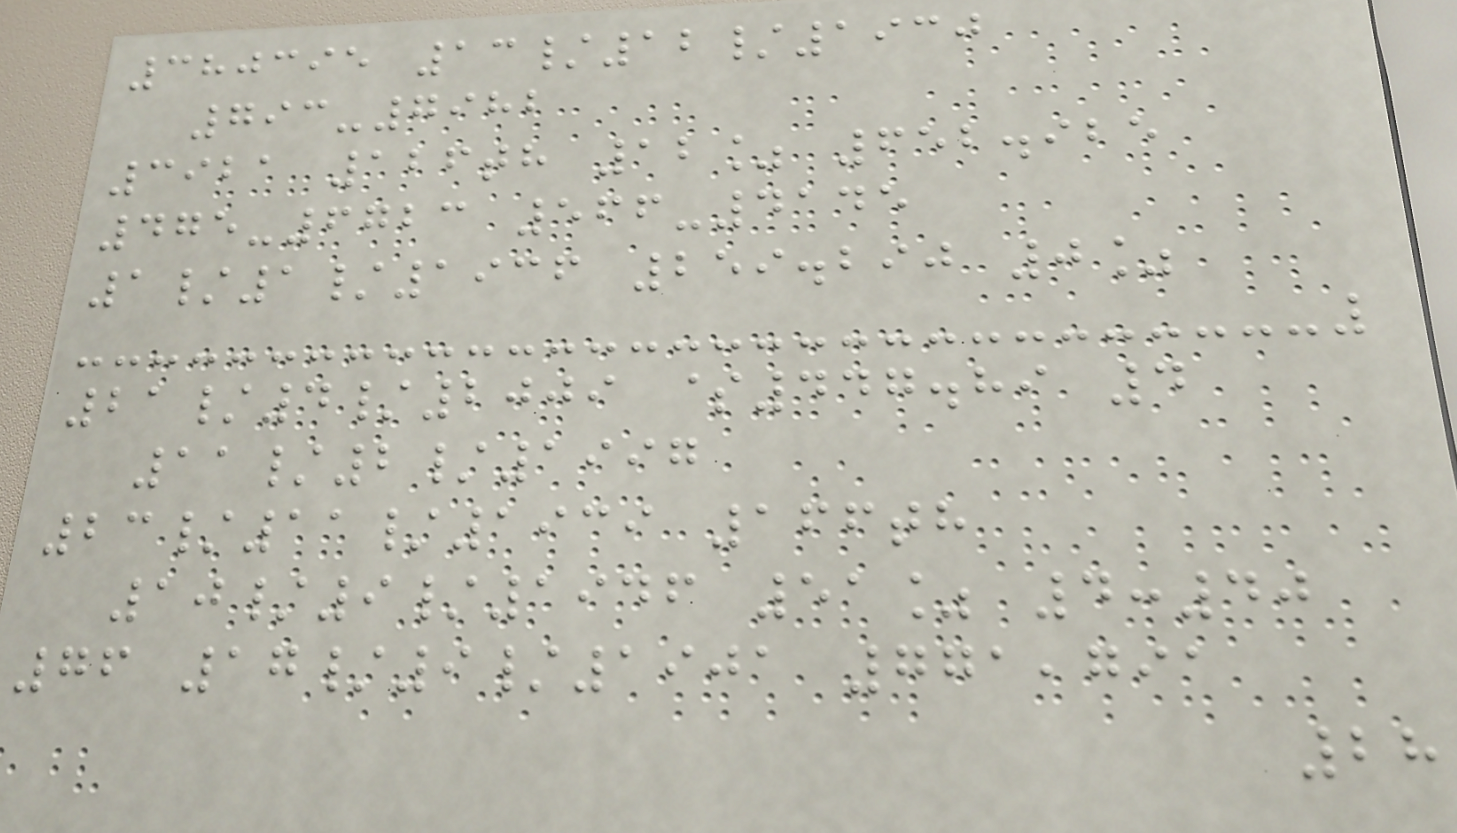380395 13/12/1930
793-7982
3921 126th 12% 652.925
475-6723 566-4145
1/1/1936 259.290 0%
21/4/2009 $447.89 4
11/2/1997
23/11/1939 166th
10/9/1946 51% 4:40
76 17/9/1901 771,791
28
